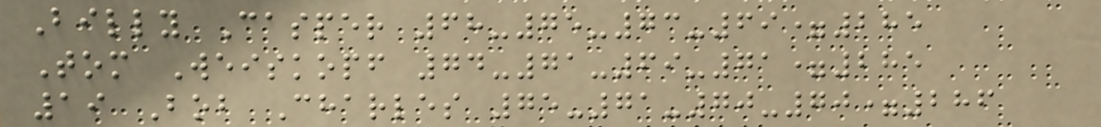Billy Casper 68-75-73-69=285
Tom Weiskopf 74-71-69-71=285
19 Bob Charles 75-71-70-70=286
